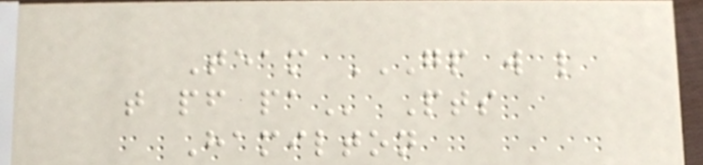Team GP W L
T PF PA Pts
Hamilton
